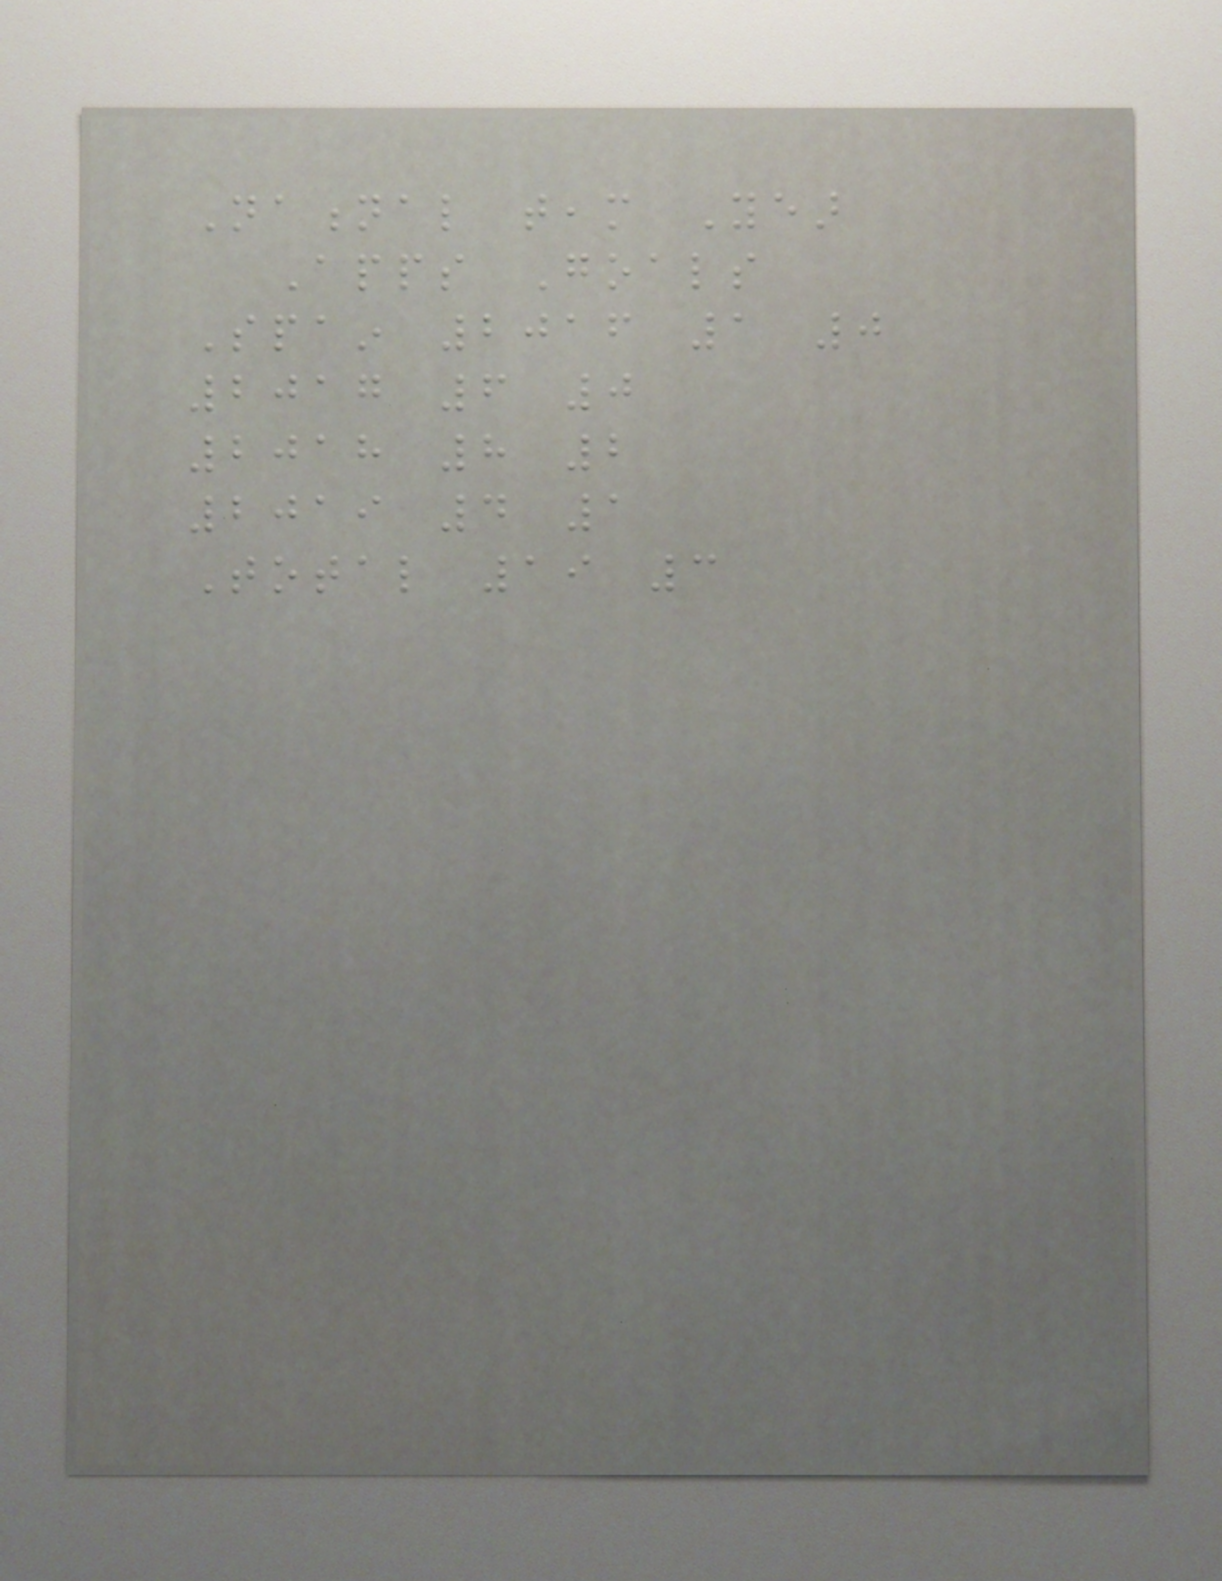National team Year
Apps Goals
Spain 2016 1 0
2017 6 0
2018 8 2
2019 4 1
Total 19 3
